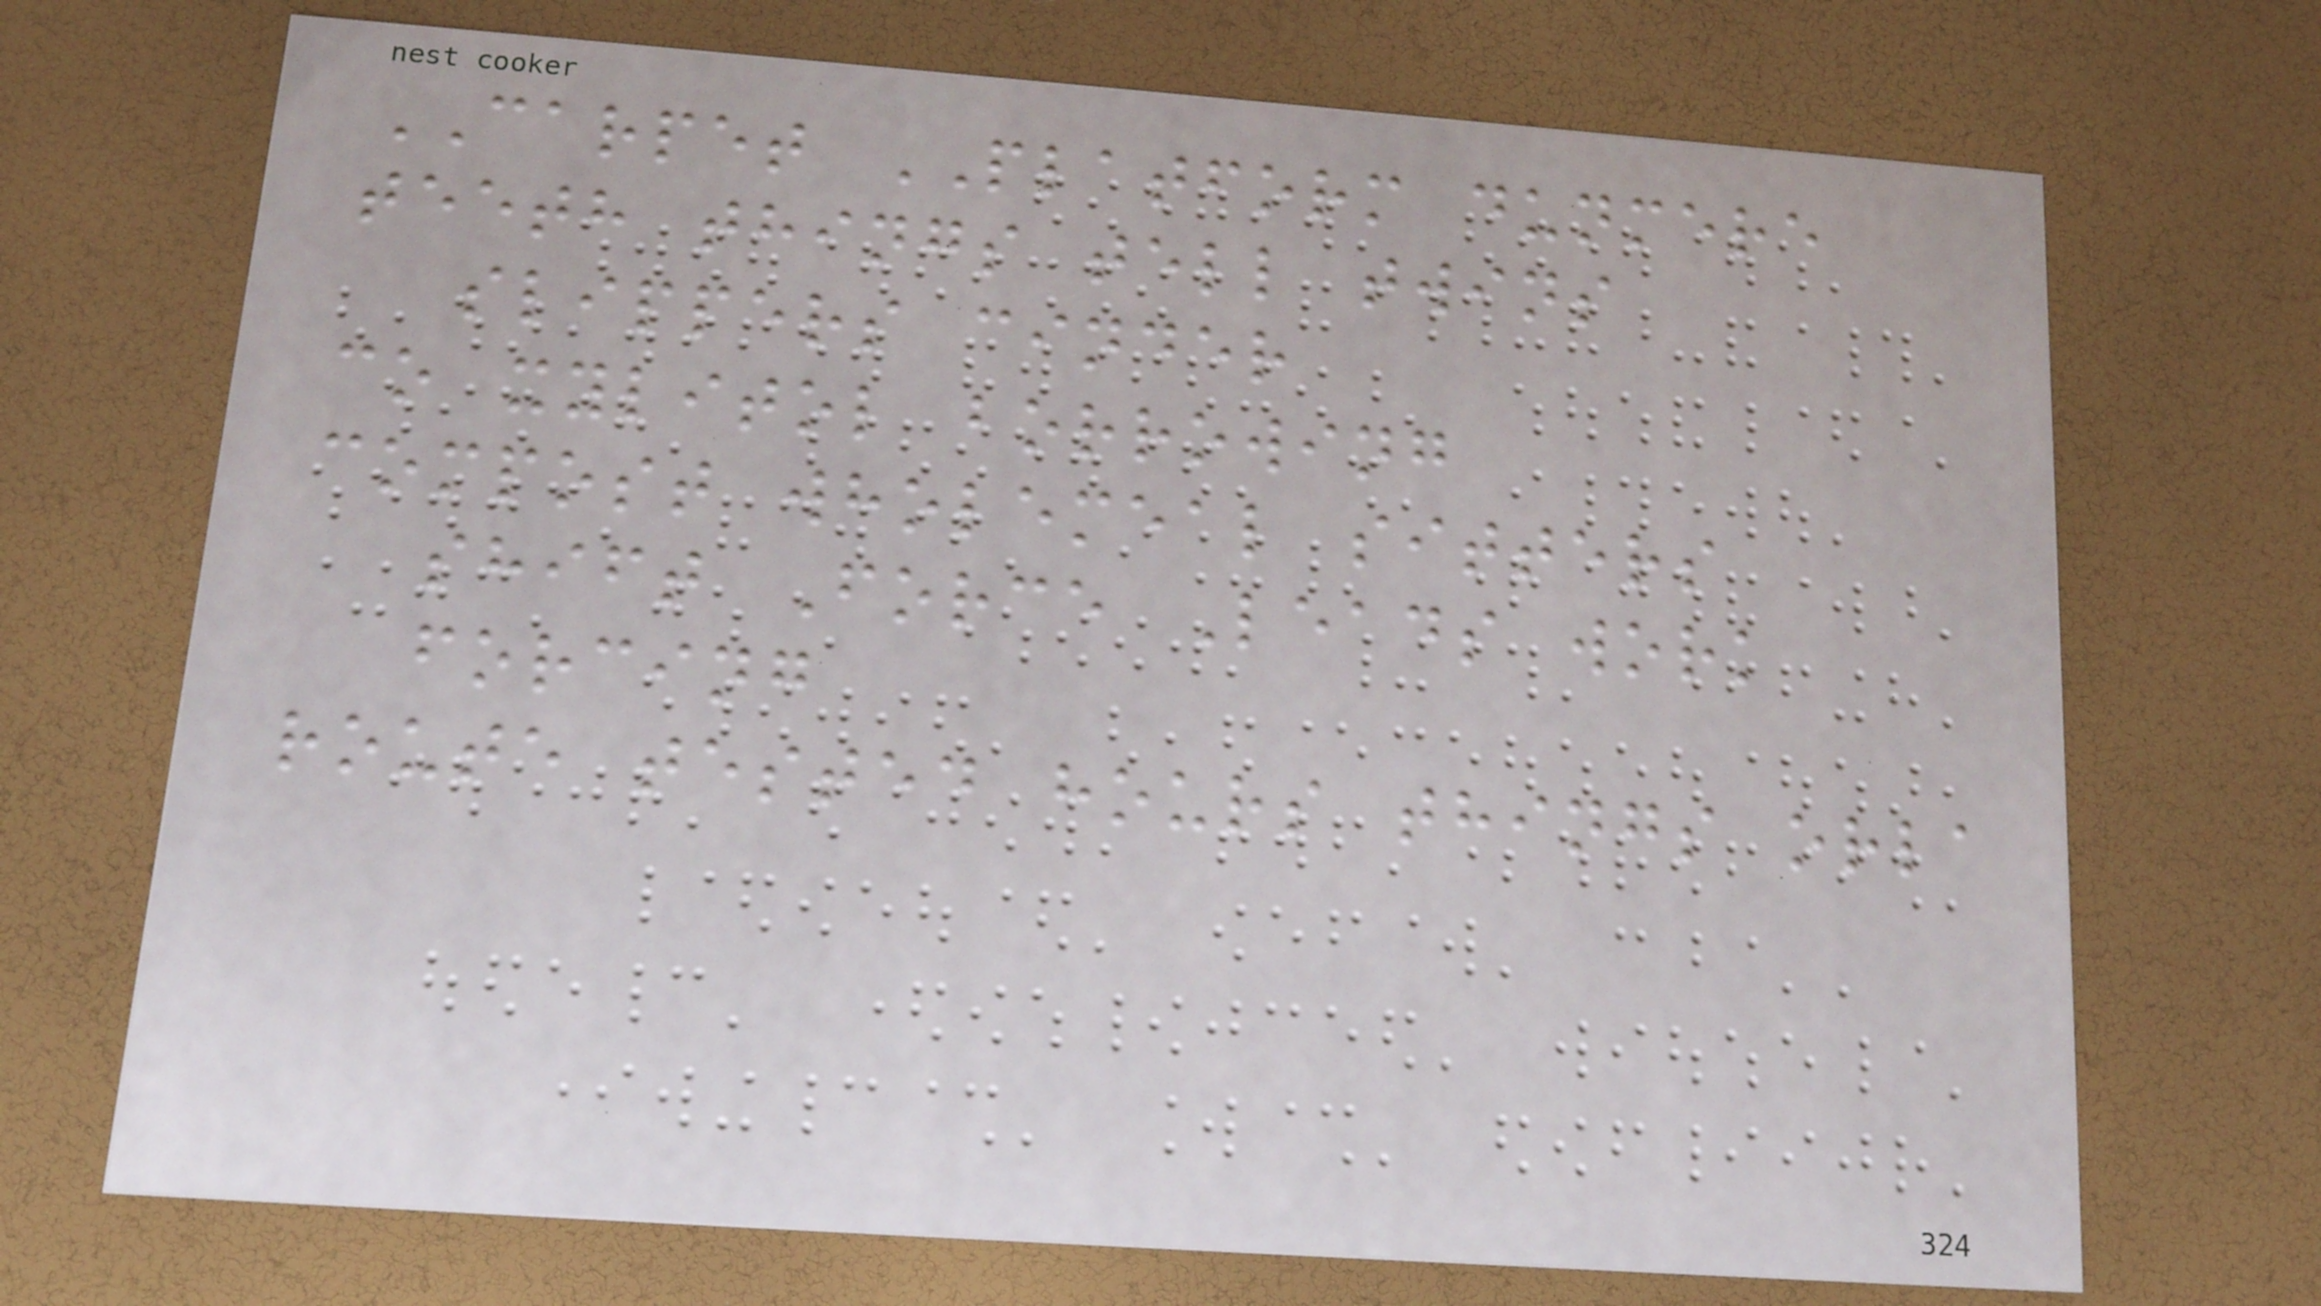CARPET PLATFORM dunmere
teeth things tell twins
slippers cinder
co xylitol borrowing
compost wholemeal sitters
shift Force Leads work
forcing
route tested hours things orla
